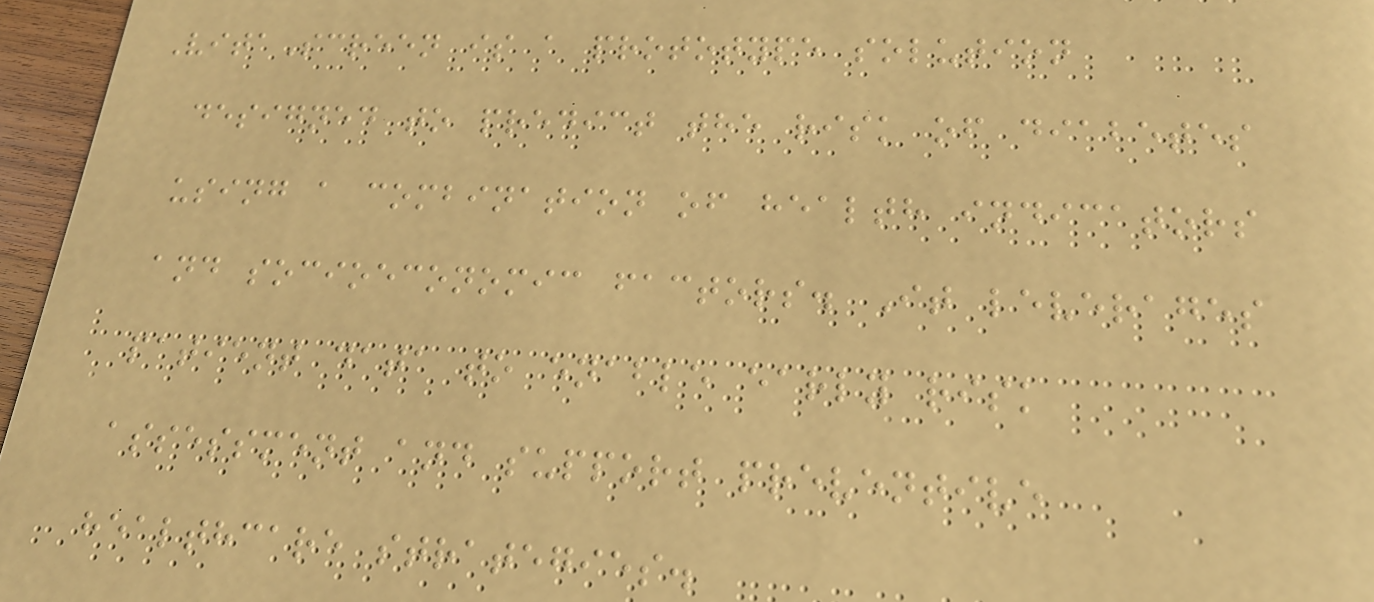VitaScreen is a prototype solution
designed to predict the risk of diabetes
using a combination of health indicators
and socioeconomic factors. It leverages
patient data to enable early risk
assessment and support preventive
healthcare strategies.
